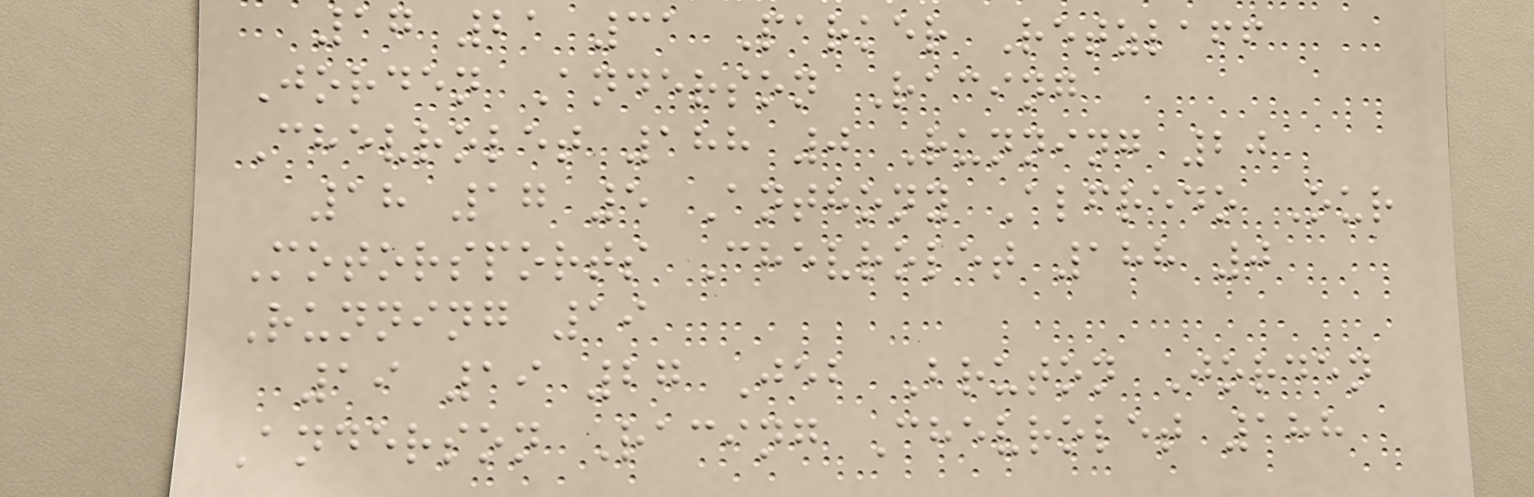17 21 31 Parker Retzlaff
Jorden Anderson Racing
Chevrolet 188 0 Running 20
18 17 5 Anthony Alfredo Our
Motorsports Chevrolet 188 0
Running 19
19 19 27 Jeb Bruton Jorden
Anderson Racing Chevrolet 188
